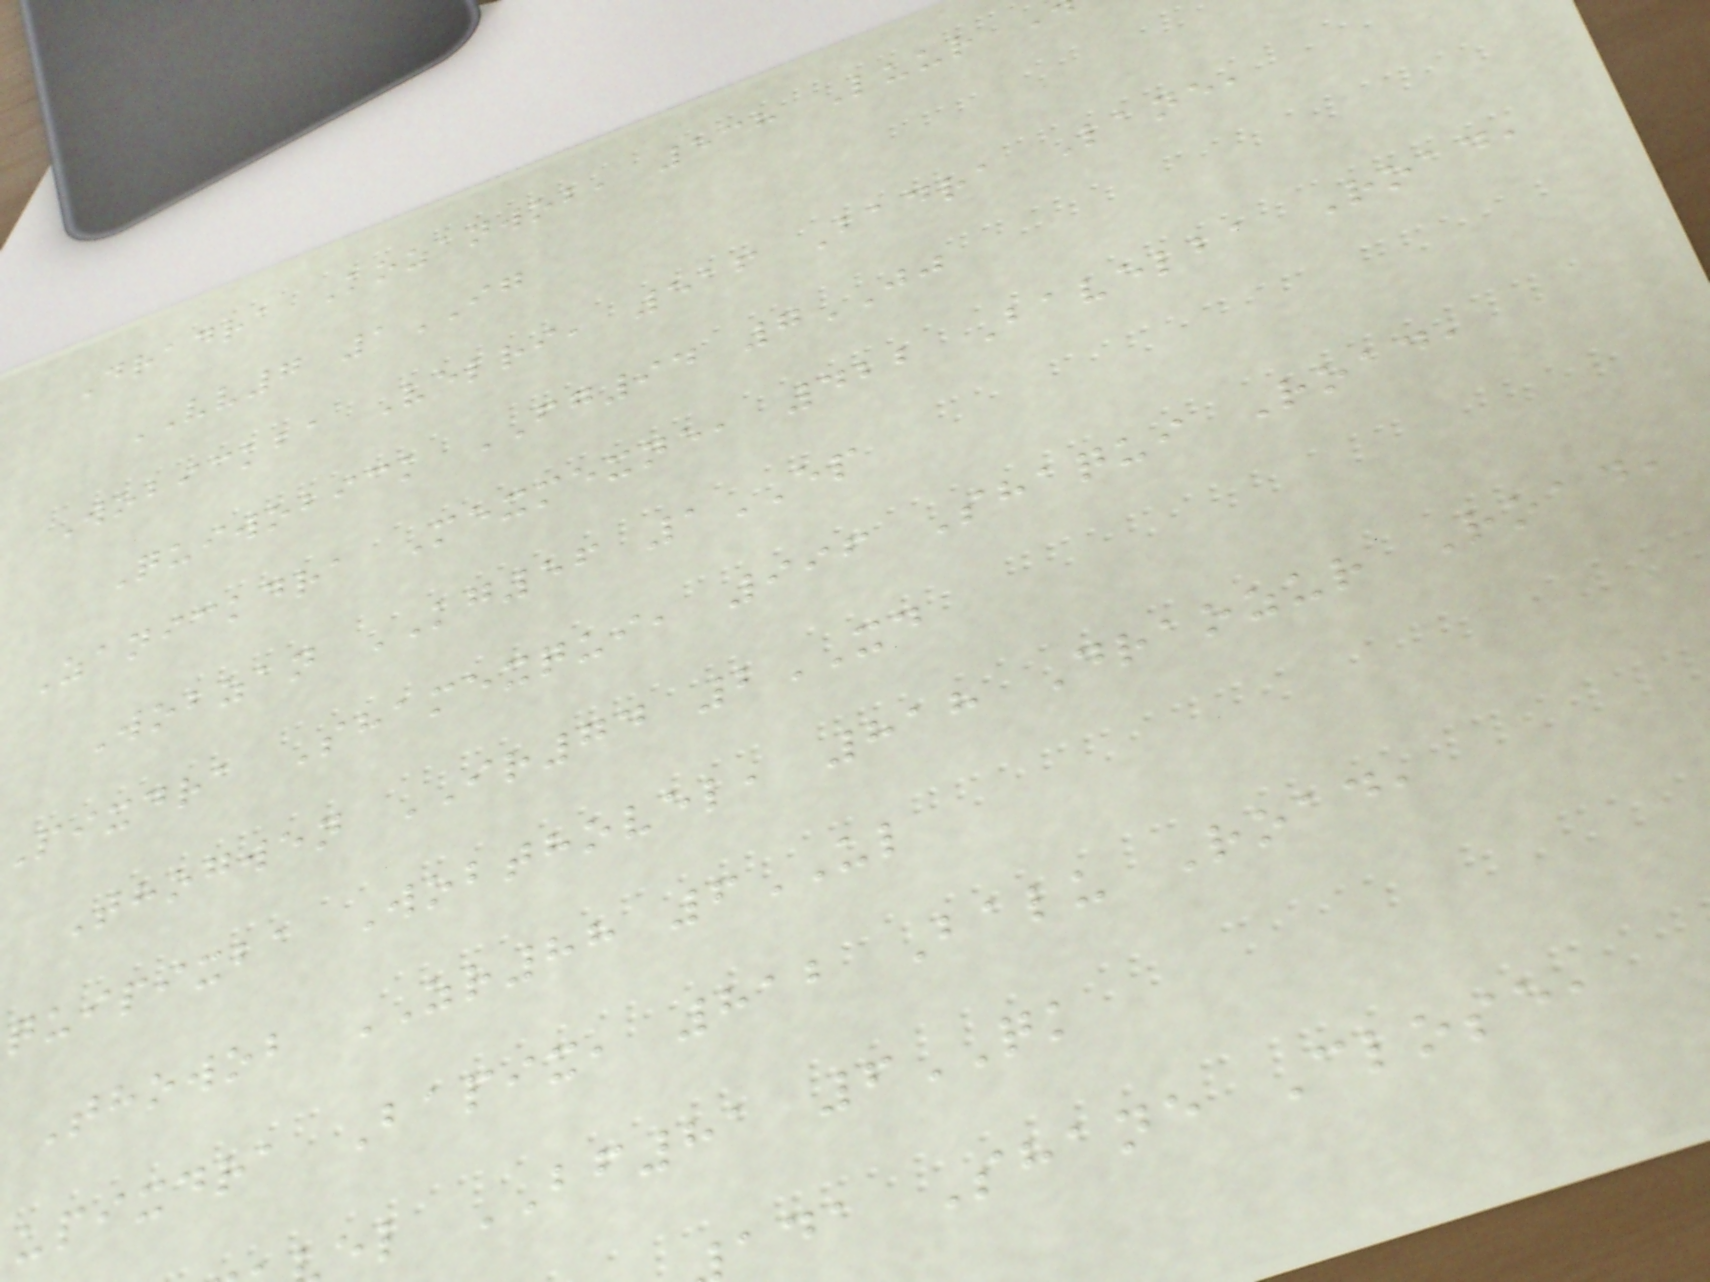Dradra Kozanwob, 538 Luur
VV7 1IG
Wobickba Velri, 516 Badra Lane,
Quiwobick FG94 7JJ
Zanickdra Mexmexne, 422 Bavelba Road,
Wobzan KG56 1EP
pixdra Shamexqui, 996 Shaqui Road,
Thogwen IR74 2XD
quipixba Wobthovel, 818 Draozur Road,
Thowob ZR88 6UL
upixdra Bapix, 812 Balu Road,
el BF81 6QK
ada Shane Close,
